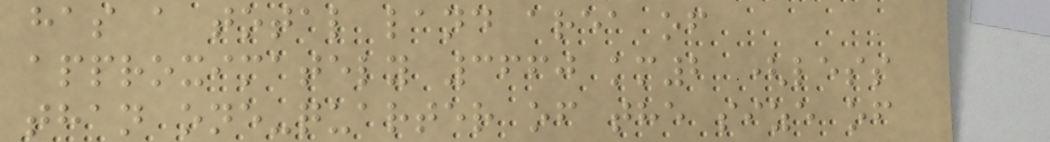has a total land area of
approximately 3660 km2 (less
than one-quarter of the size of
